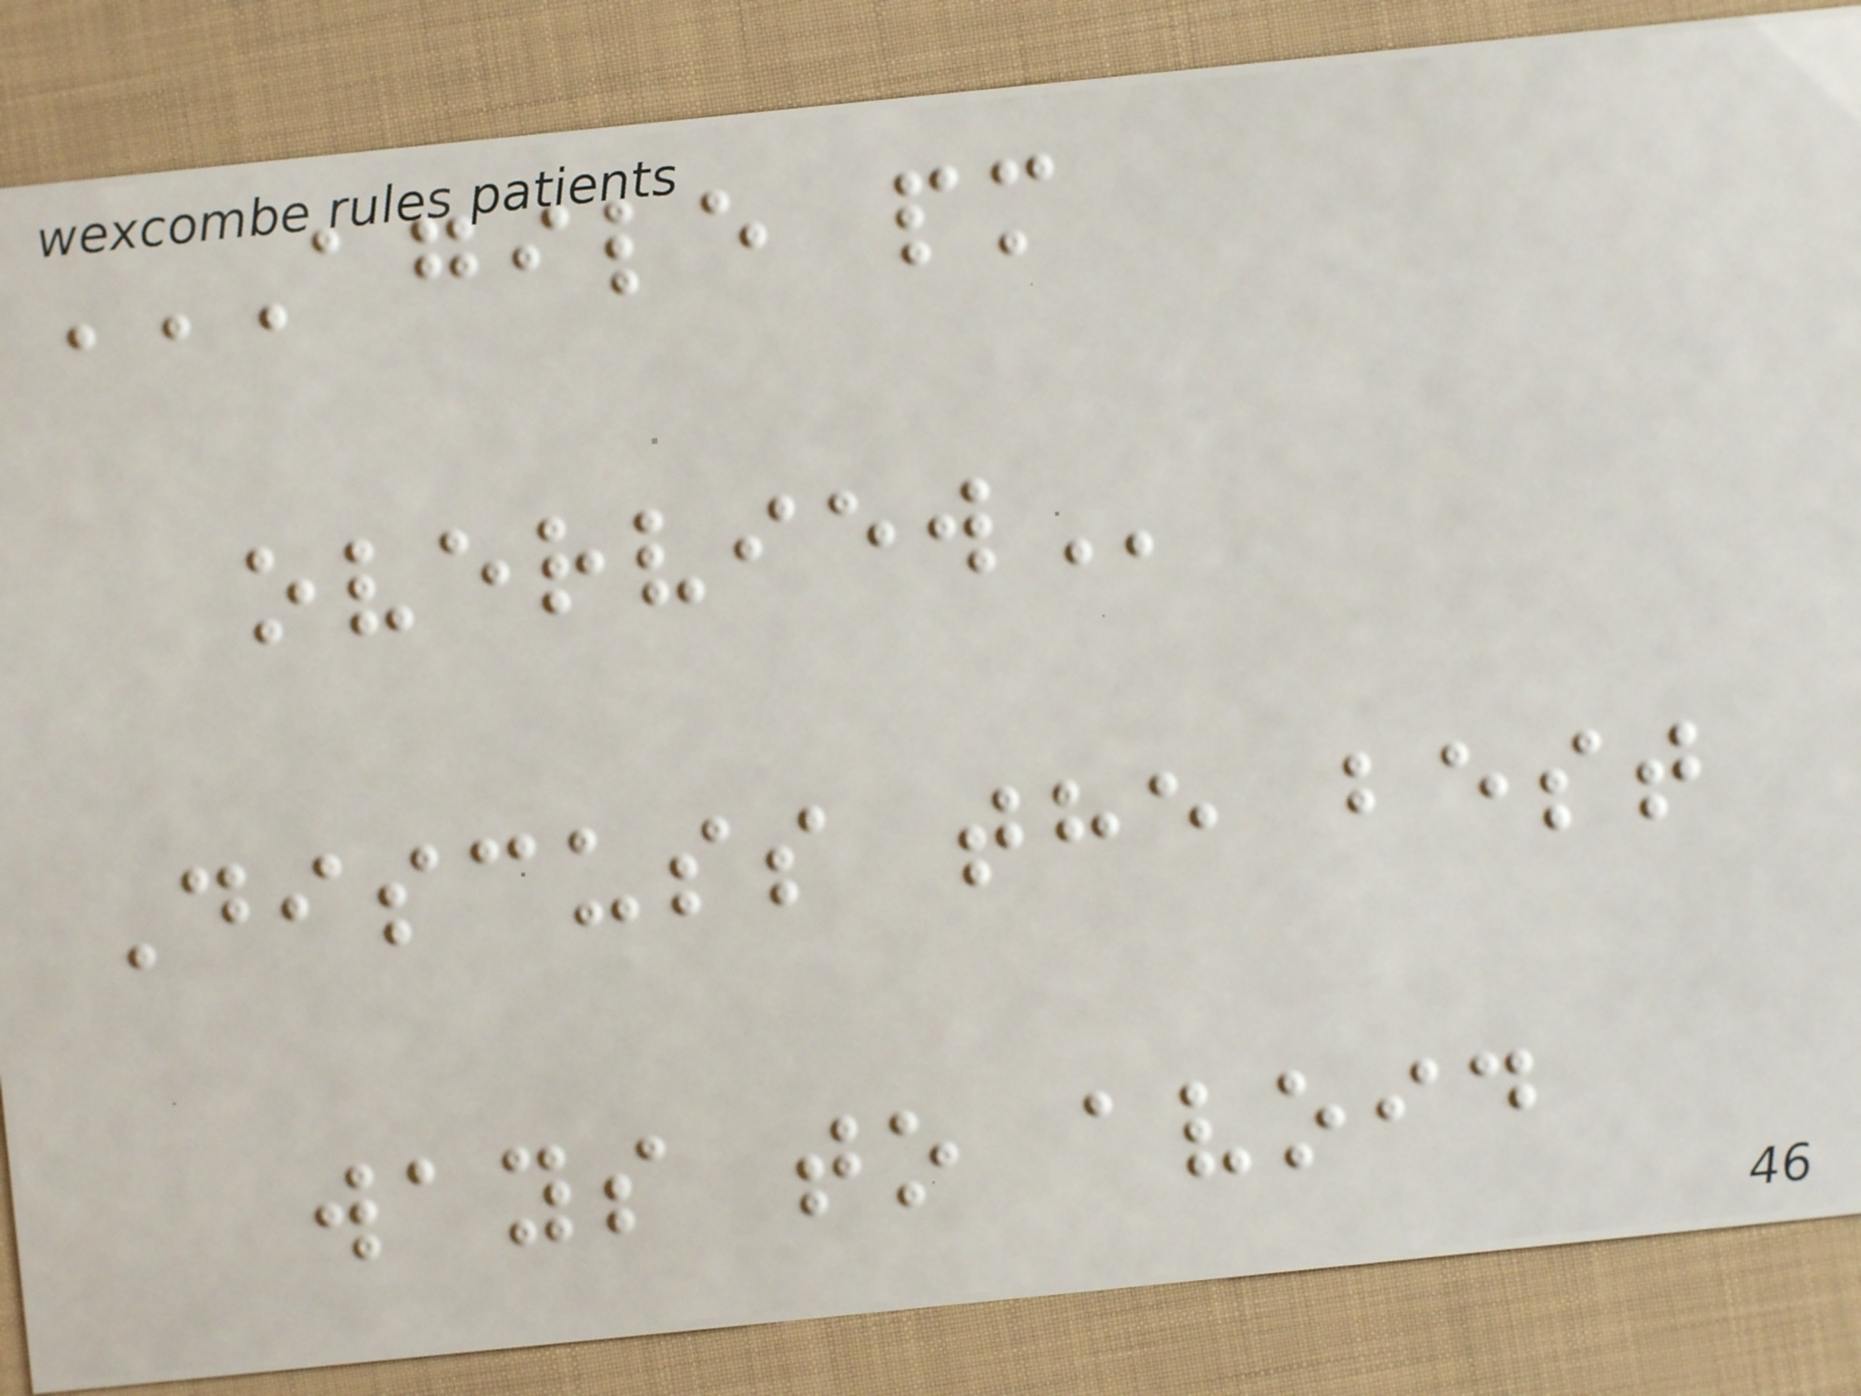AGILE PM
OVERVIEW
Discuss the best
ways to avoid
